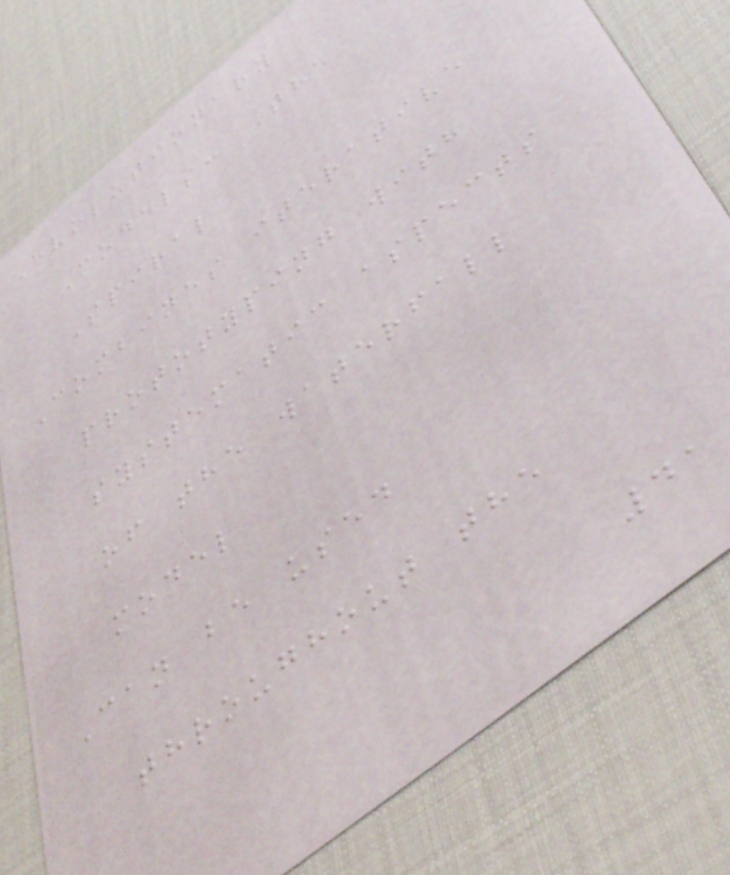Evolutionary
Models: The
Spiral
Combines iterative
prototyping with
systematic aspects
of the waterfall
model
Can be used
throughout the
41
